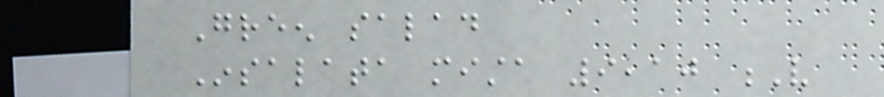Green salad
Insalata mista 9,10 V
